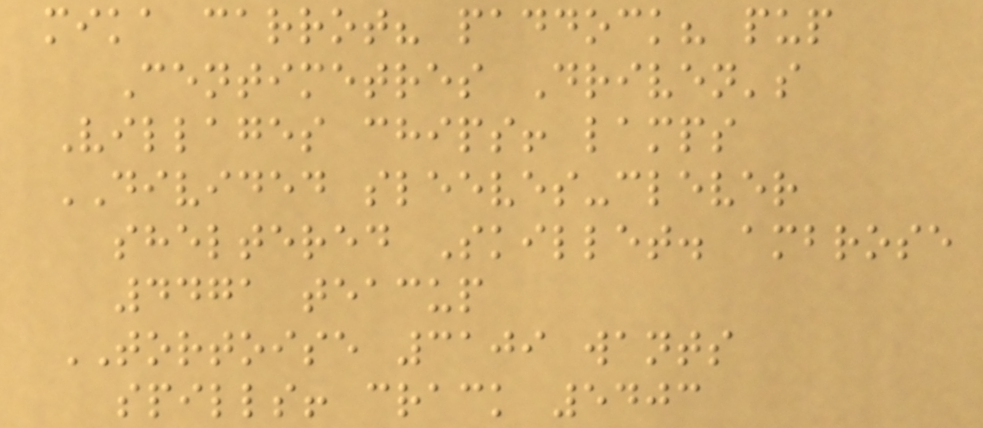mika carrot? paddock? pup
Centimetres Driven's
Villages chips! lamps
DIVIDED sleeves-clever
sheltered Skillet. ambrose
4471 teacup
TORTOISE 3109 wants
spills! crack 5403
